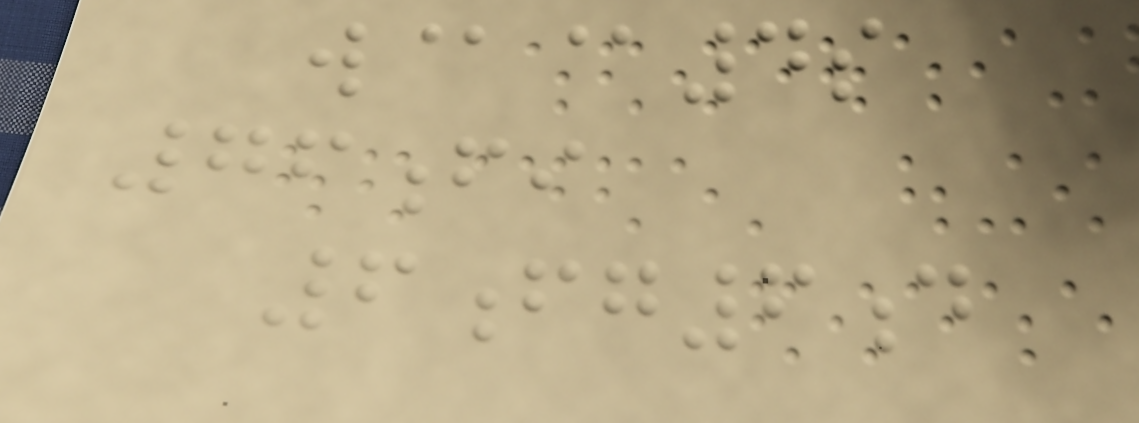w@@4s
76fi
6fg6d
